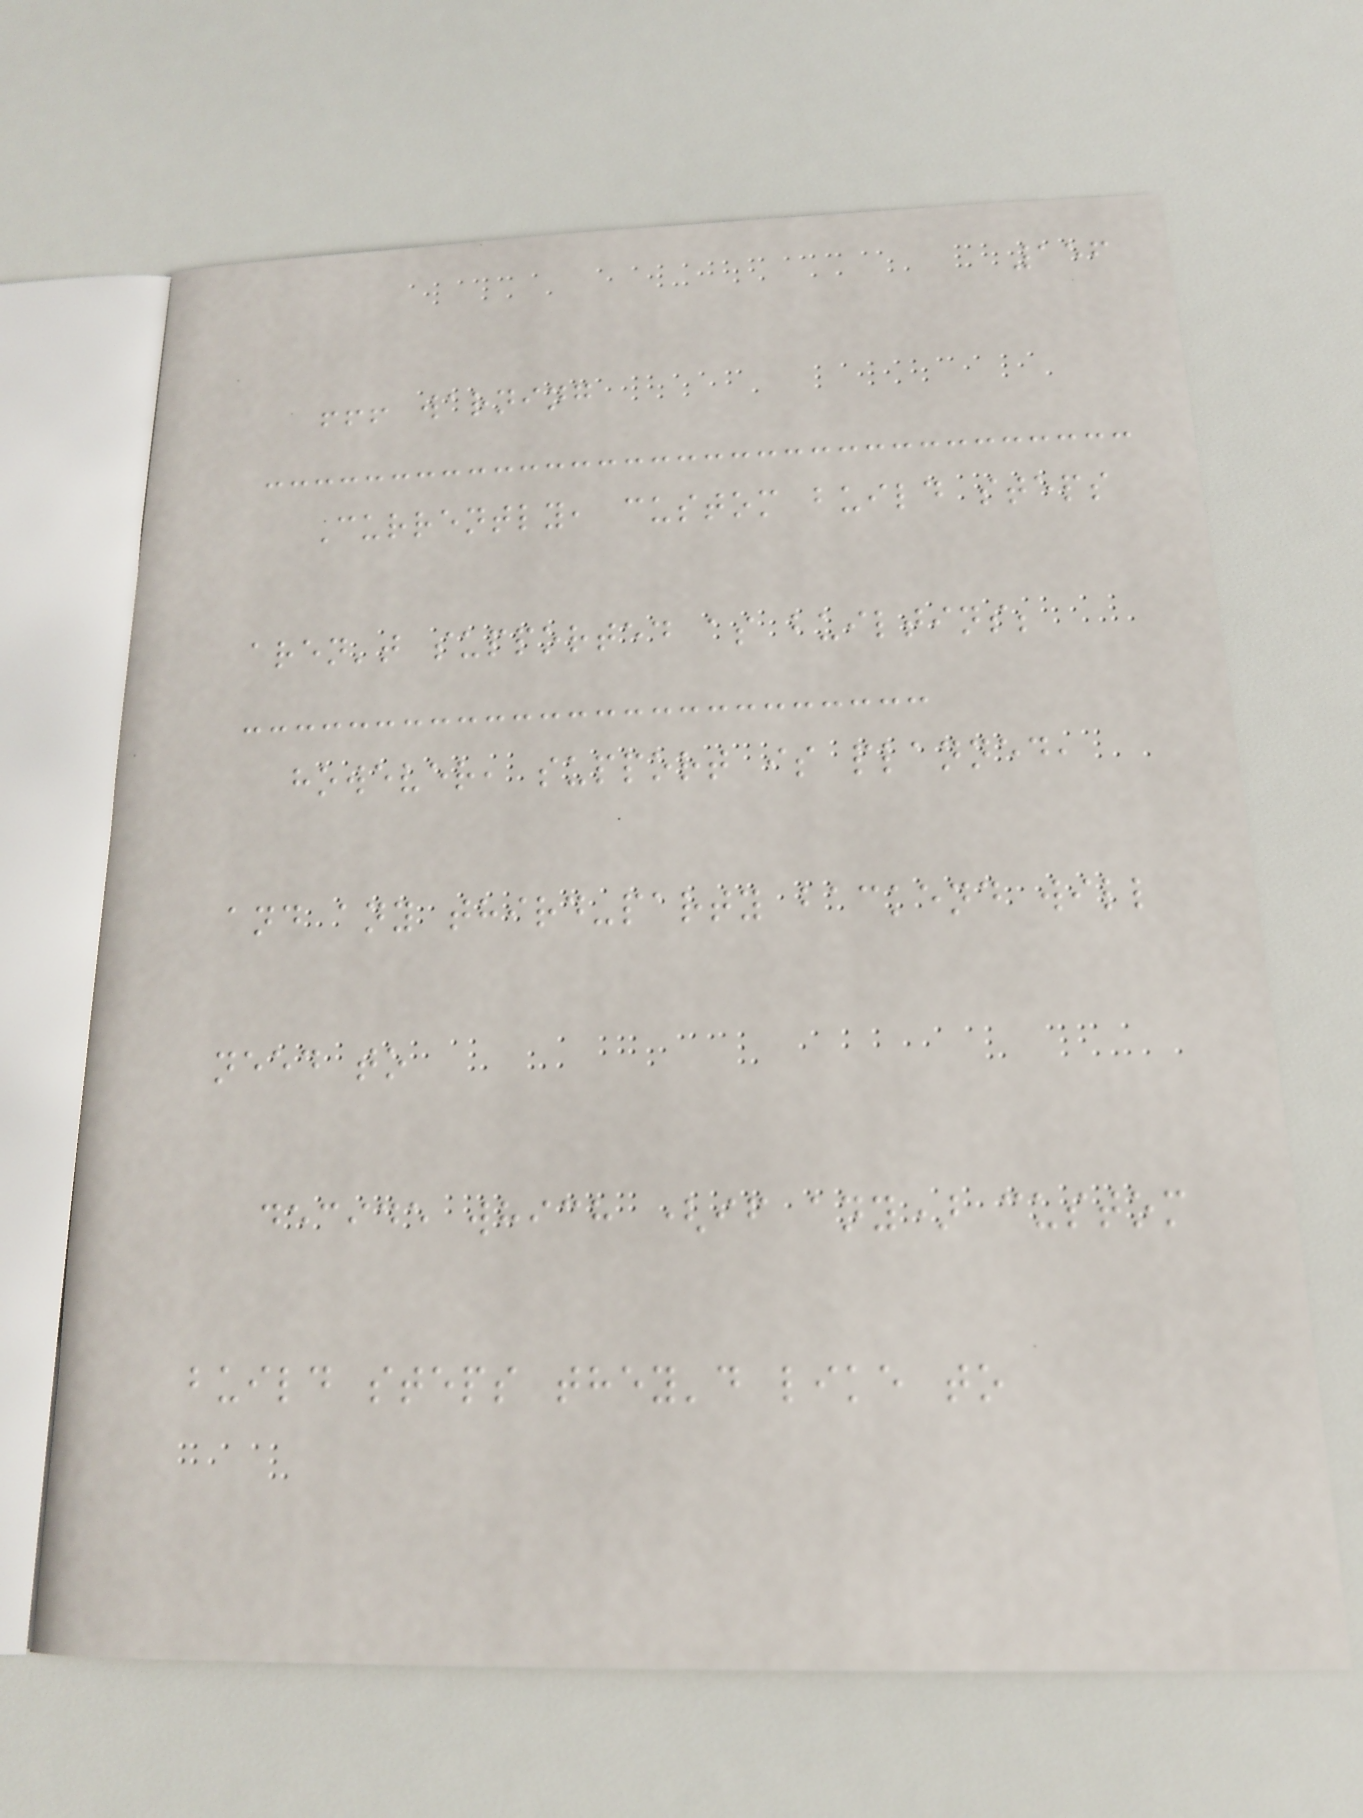156
!!! warning
Currently, custom build steps
aren't supported as builtins;
however, support is planned,
and any third-party backend will
need to
decide which (if any) custom
build steps they'd like to
